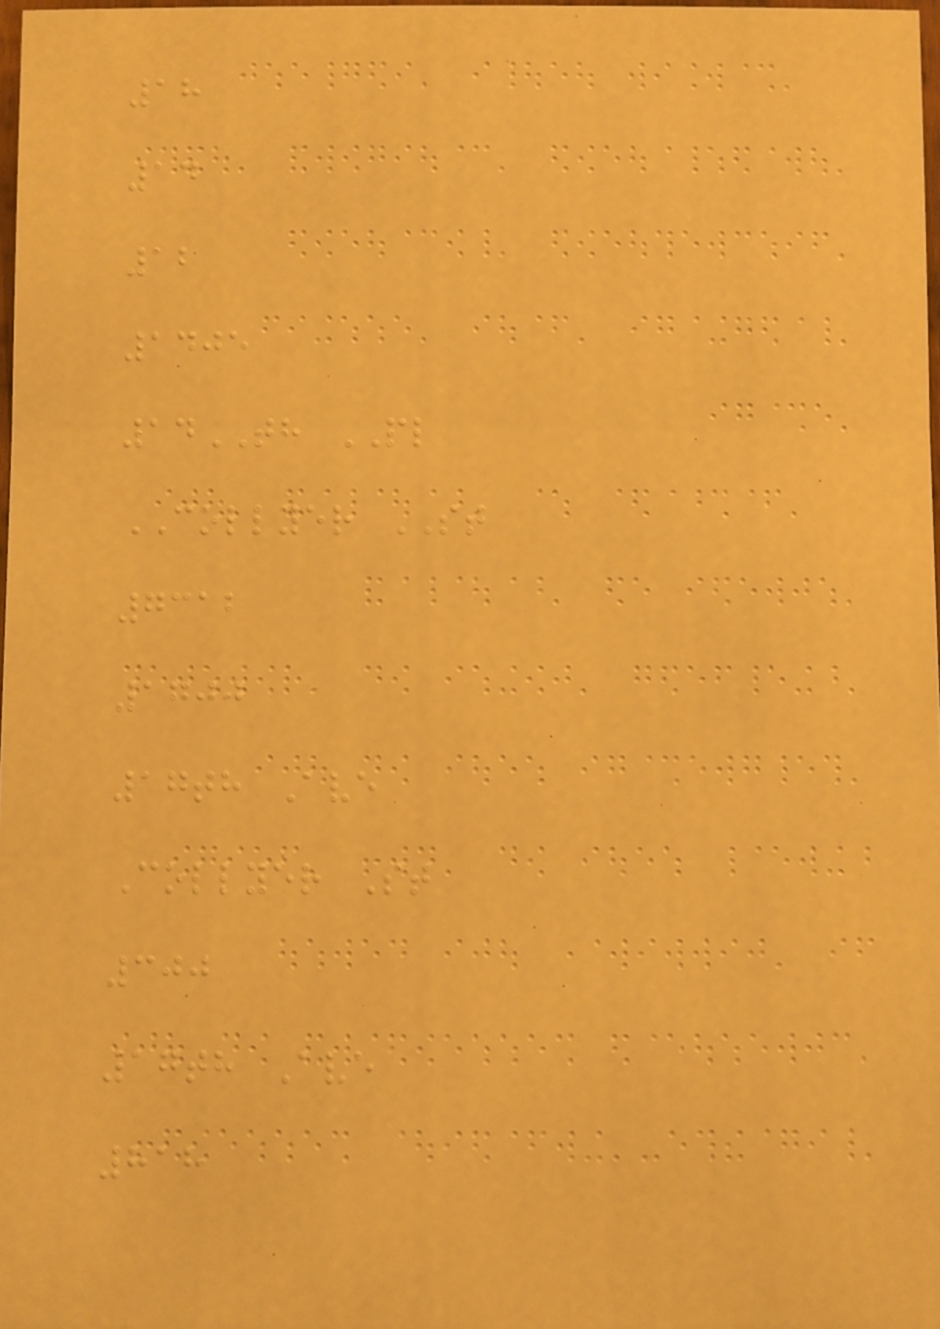18
14
12
1405
14TH PL
COLLYER ST
7312
1700
17th Ave
Collyer St
300
17th Ave
818
